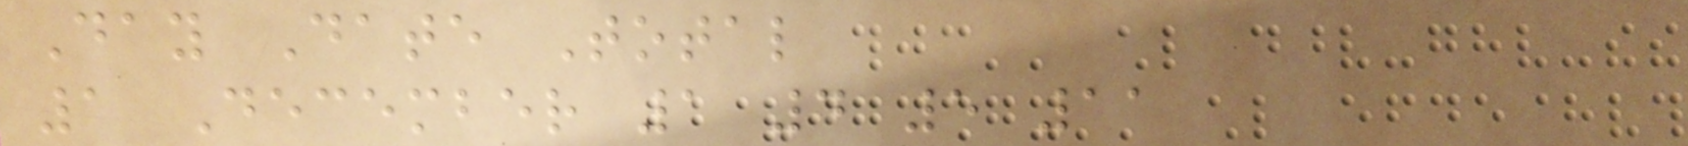Day Date Total
1 December 1 4 5 11
